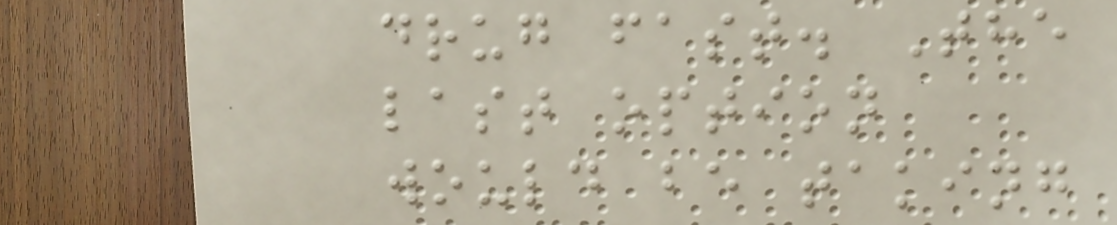drug fast. The
last option
would be taking
